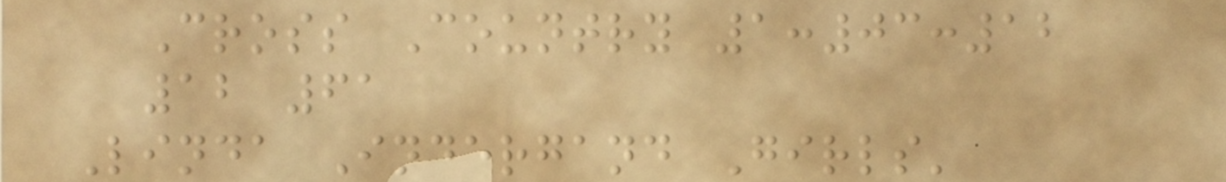Cross Country 1:03:12
12 61
Linda Indergand Girls'
